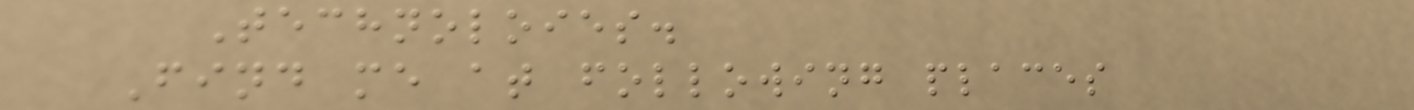Technoloies.
Find me at following places
